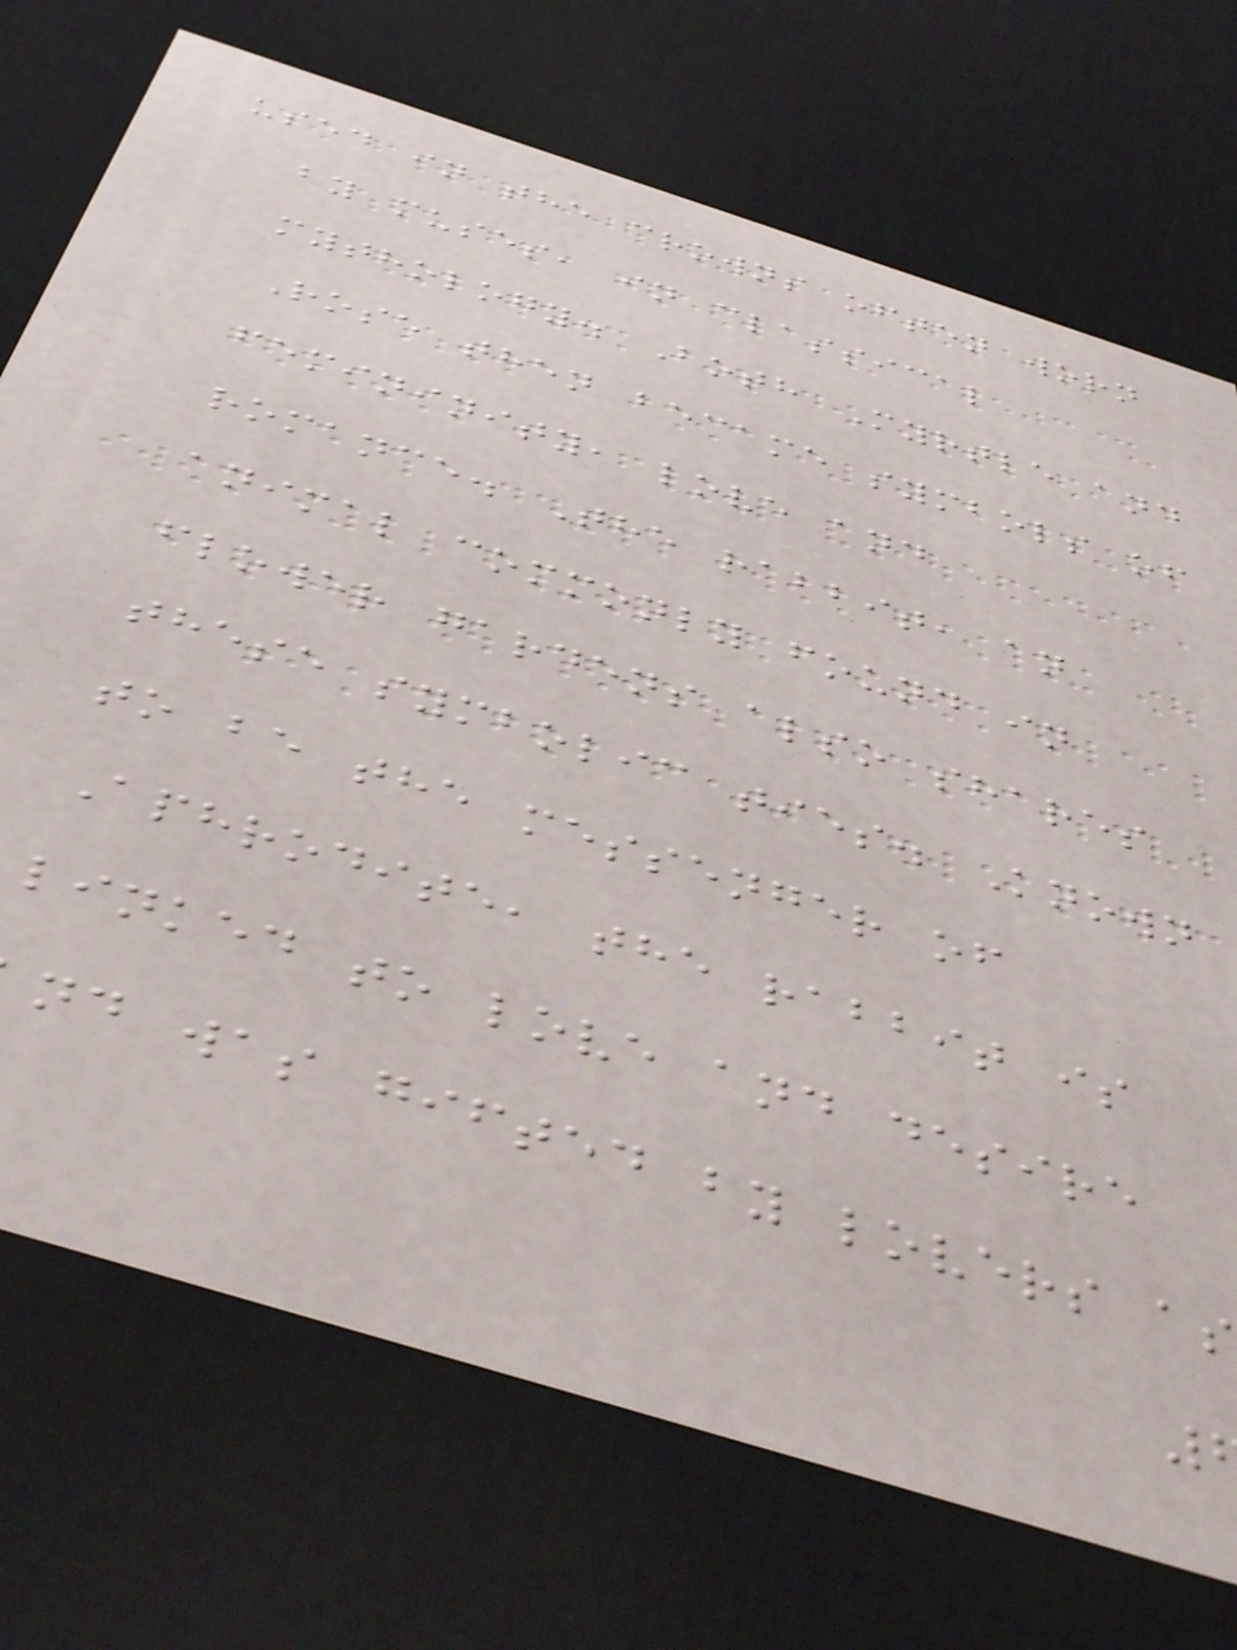used in the crowns often worn
by muses, in classical
mythology. Both Myrtle and
Rose then became symbols of
femininity, love and
romance. The rabbit, an
animal commonly found in
flower gardens also shares
these symbolic ties. Known
to be the messenger of
Aphrodite, the rabbit is
linked to love and desire
nd was gifted by lovers as
